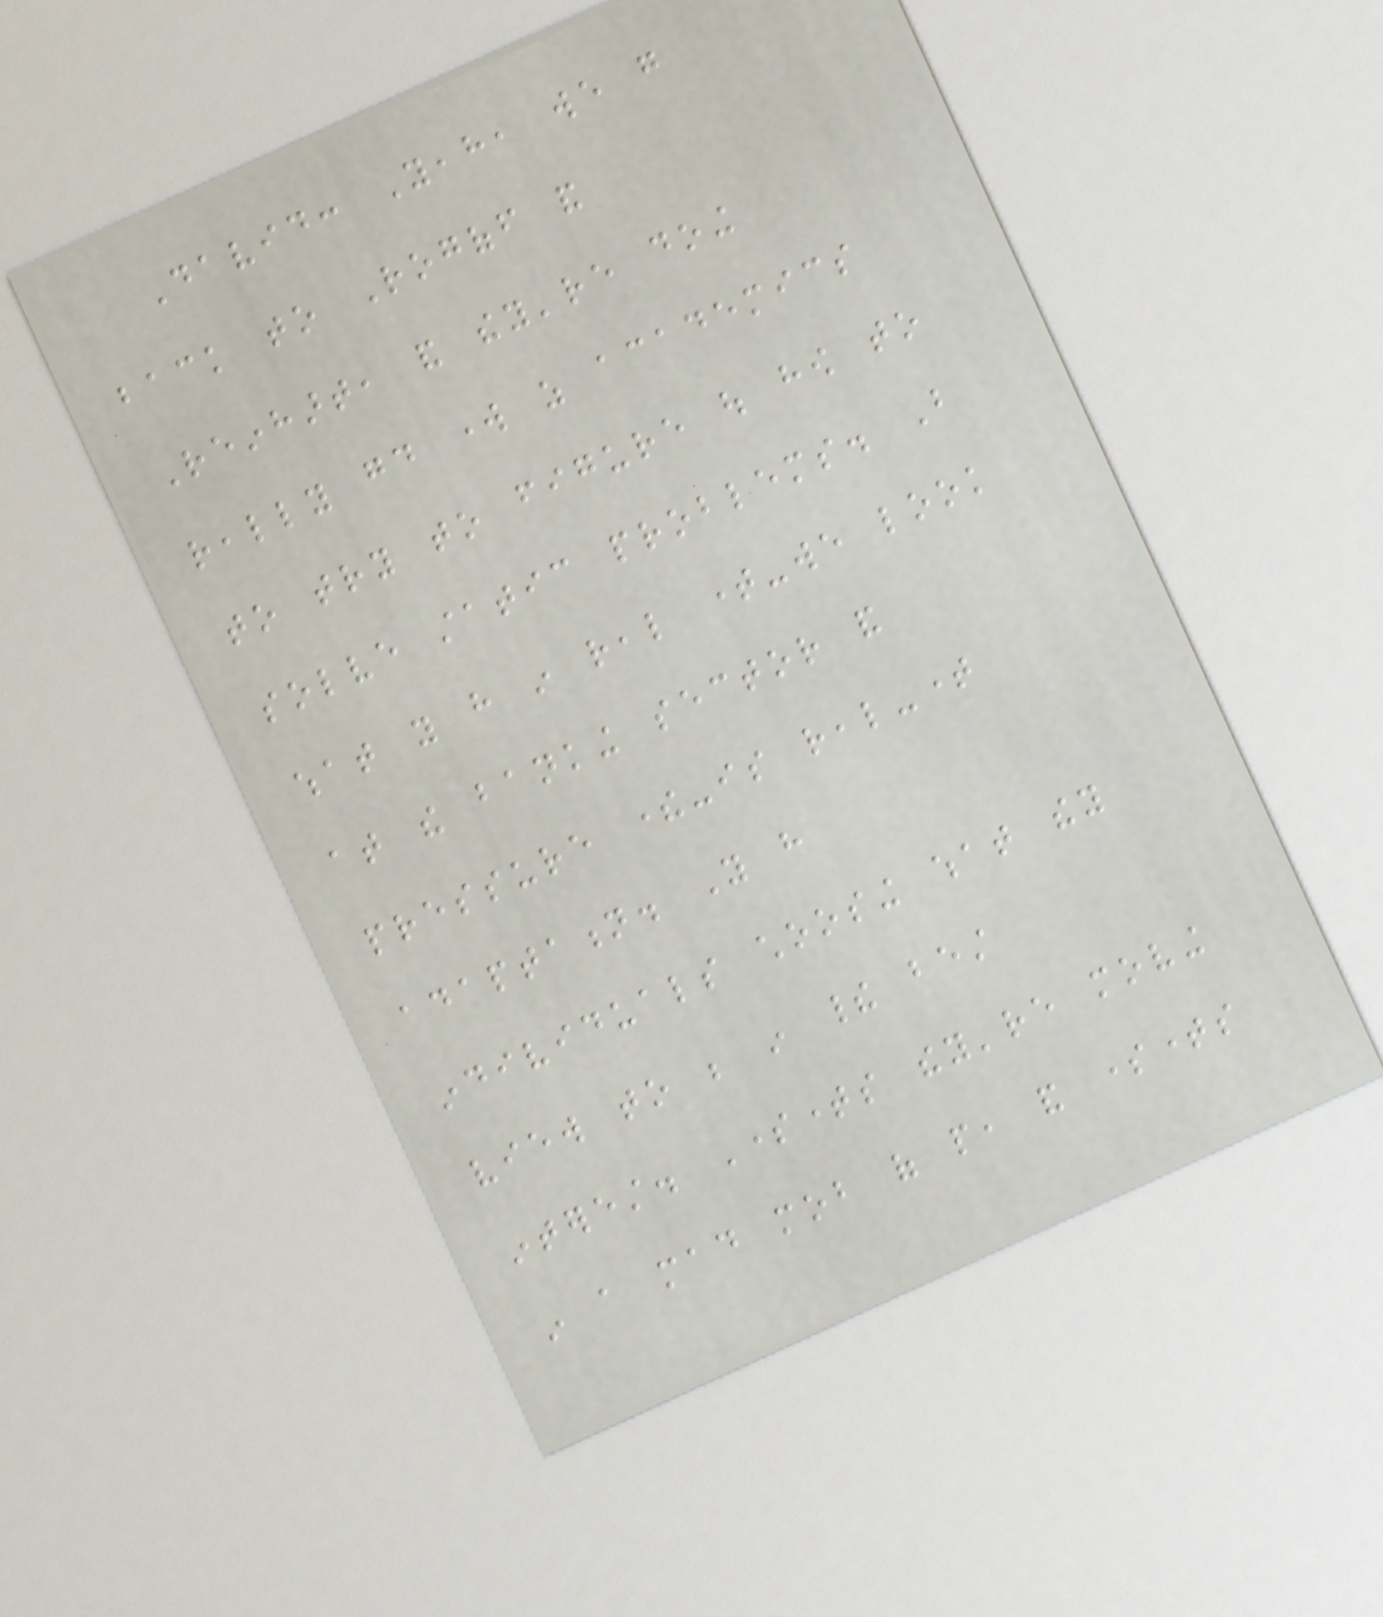David: Yeah, we go
back to Rogoff and
Reinhart, and they're doing
really good work as academics
to try to figure out how to
solve static problems. But
what you have in real time-we look
at the banking sector and
pressure there-is real-time
adaptation. You have
individuals choosing what they
view to be in their best
interest. Sometimes they're moving
in a mad mob of people, and sometimes
